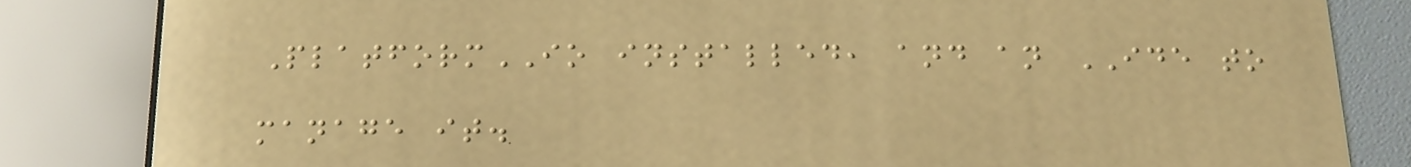PlatformIO installed, and an IDE to
manage it.
